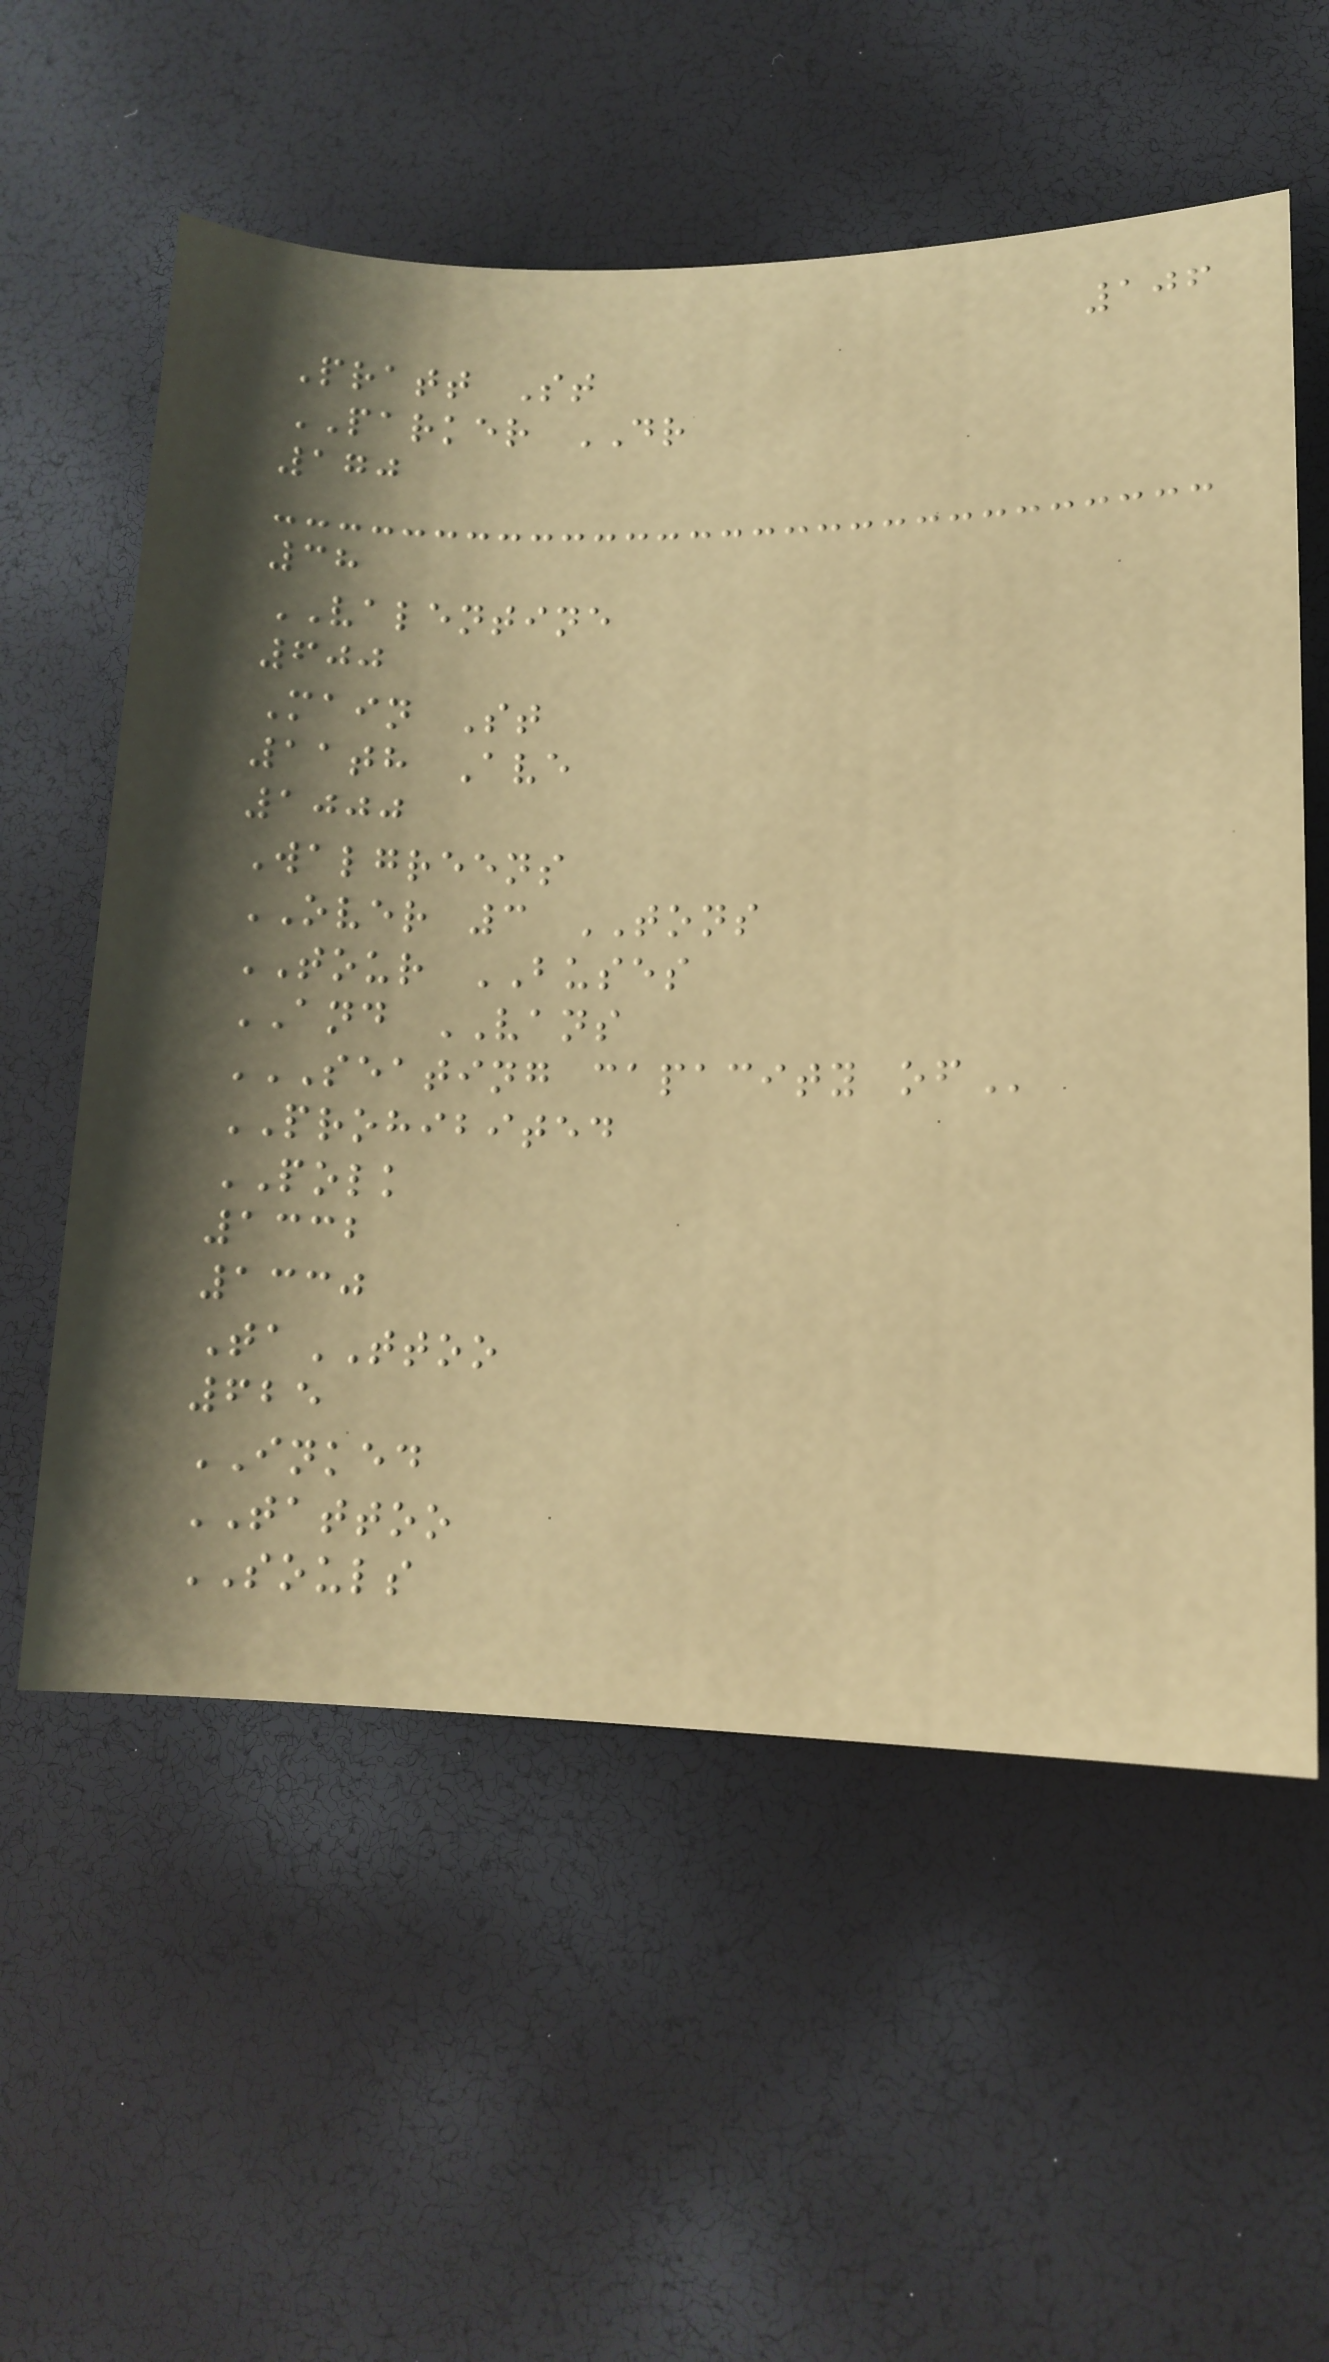106
Pratt St
PARKER DR
170
38
VALENTINE
600
Main St
11th Ave
1000
Walgreens
OVER 3 TONS
TOUR BUSES
AND VANS
SEATING CAPACITY OF
PROHIBITED
POLK
1332
1330
TaTTOO
625
INKED
TATTOO
SOULS
